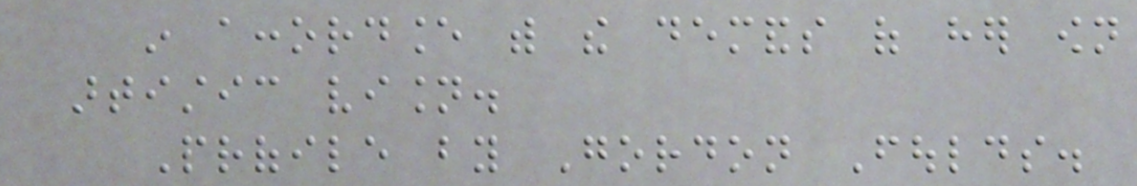in accordance with the demands of her own
artistic vision.
Profile by Gordon Foulds.
